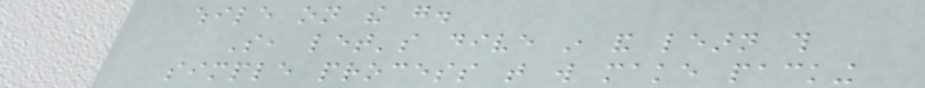while on the go.
So, let's dive in and learn this
simple process that will make packing
